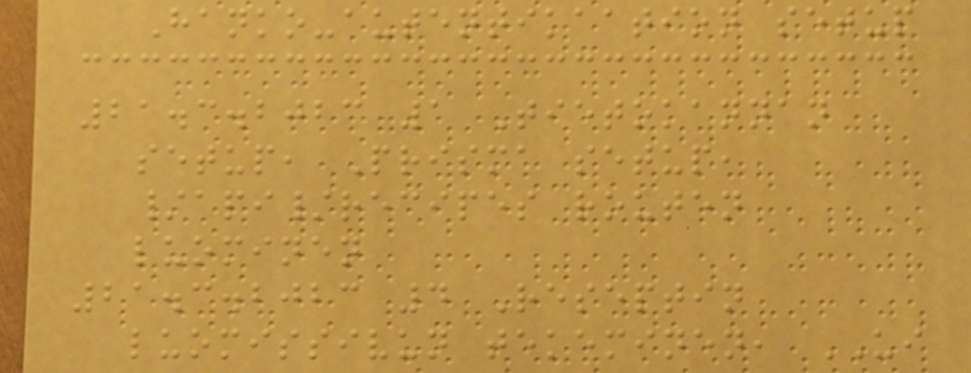Hanko-autentikaation setup
21.3.2023 1 Tietokannan
setup, Prisma setup,
/api/recipes routen
luominen
21.3.2023 4 Reseptin
luomissivun tekeminen, UI
